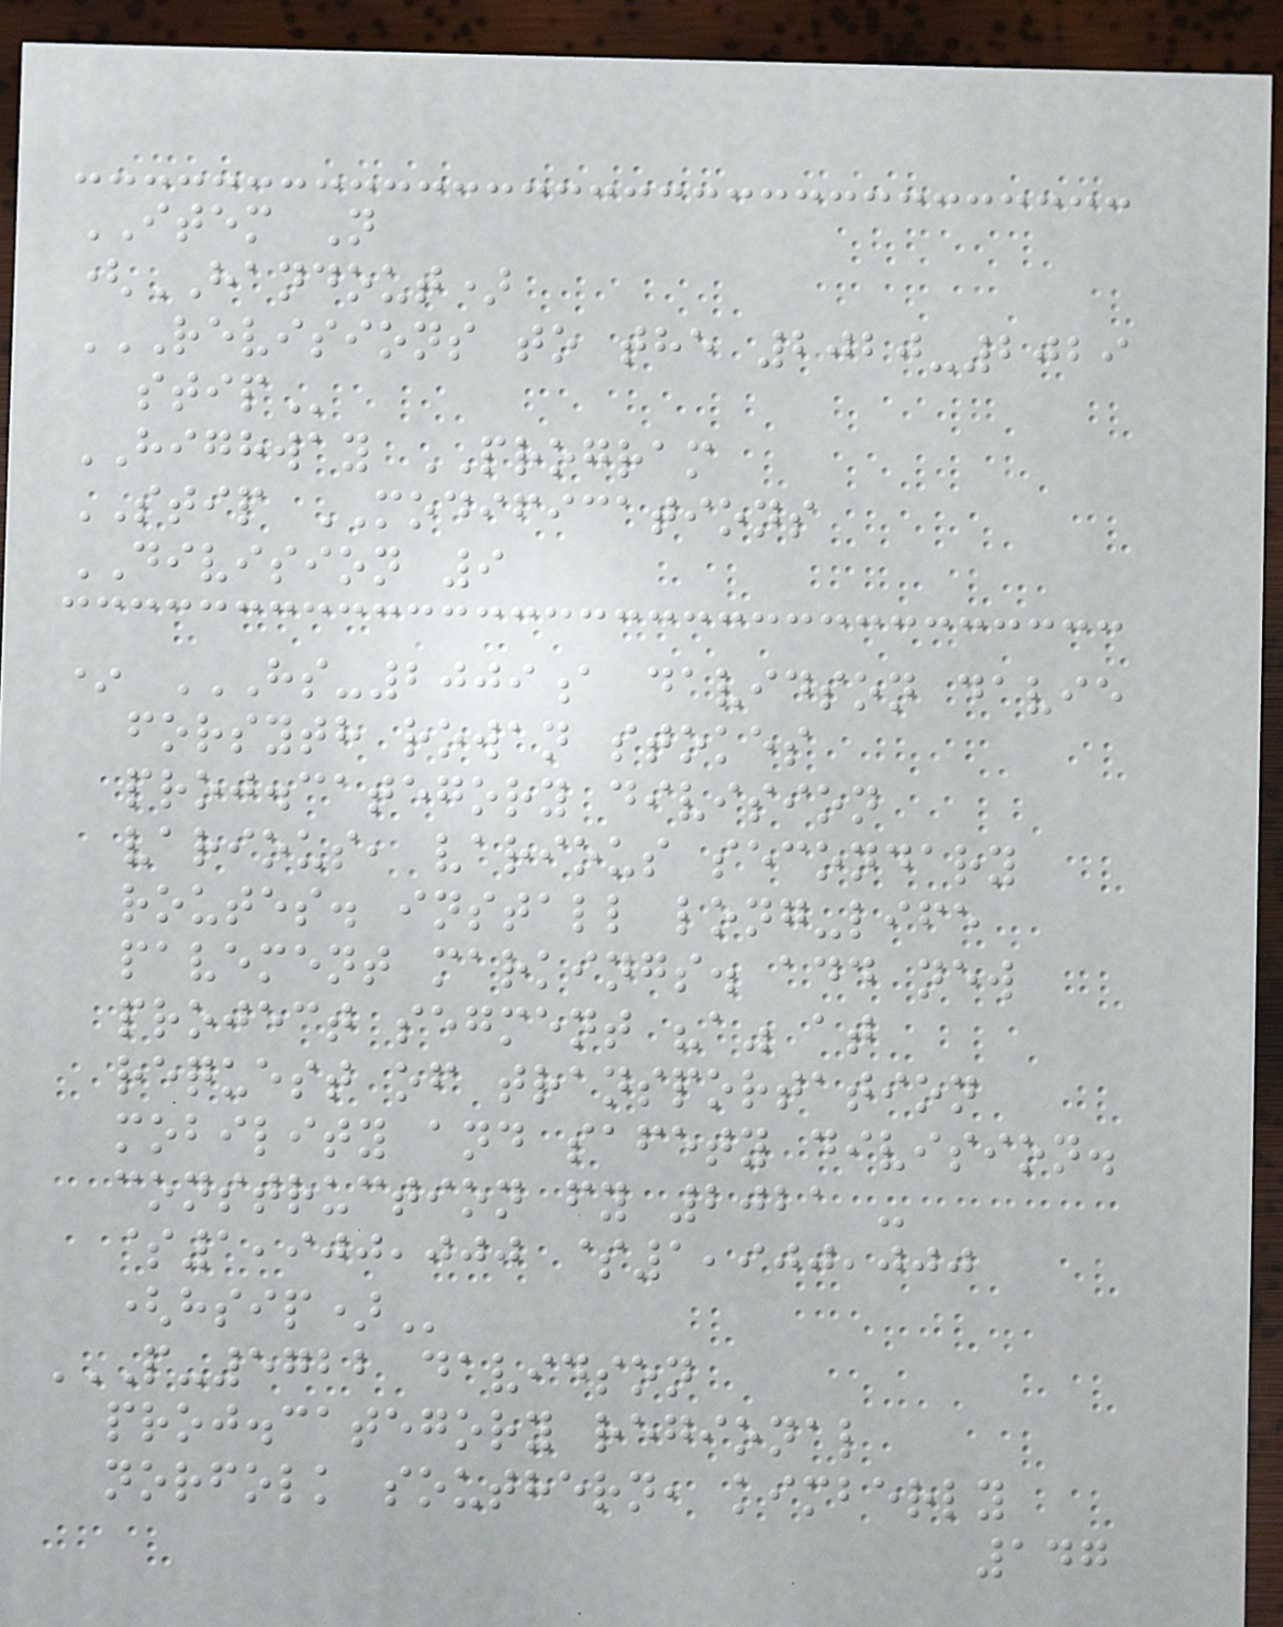ITEM N
(HANDOUT)
REVISIONS TO THE 2020-2029
STIP
HIGHWAY PROGRAM
STIP MODIFICATIONS
DIVISION 9
* HS-2009A DAVIDSON DAVIE
FORSYTH ROWAN STOKES
PROJ.CATEGORY DIVISION
VARIOUS, VARIOUS SECONDARY
ROUTES. INSTALL LONG-LIFE
PAVEMENT MARKINGS. ADD NEW
PROJECT SEGMENT "A" AT
REQUEST OF TRANSPORTATION
MOBILITY AND SAFETY DIVISION.
CONSTRUCTION FY 2021 -
$1,900,000 $1,900,000
(HSIP)
P-5722 DAVIDSON
PROJ.CATEGORY REGIONAL
NORFOLK SOUTHERN, KIMBERLY
147
